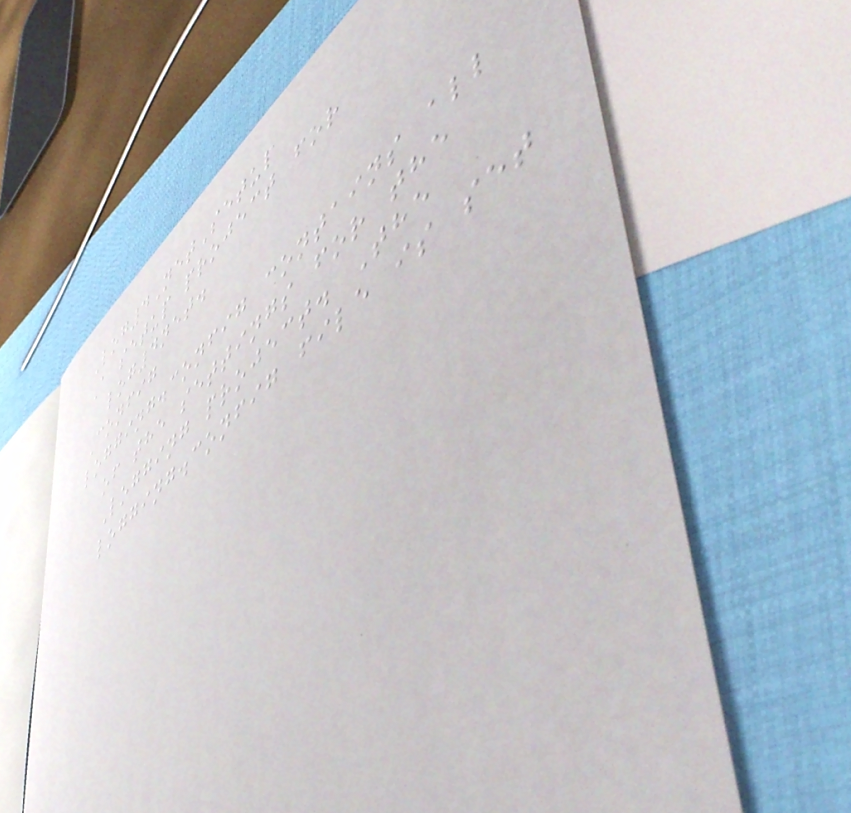Log4NetSetup
A setup project for
log4net.
Config
logging.config contains all
of the settings for the
Logging project. The
logging.config file is set
